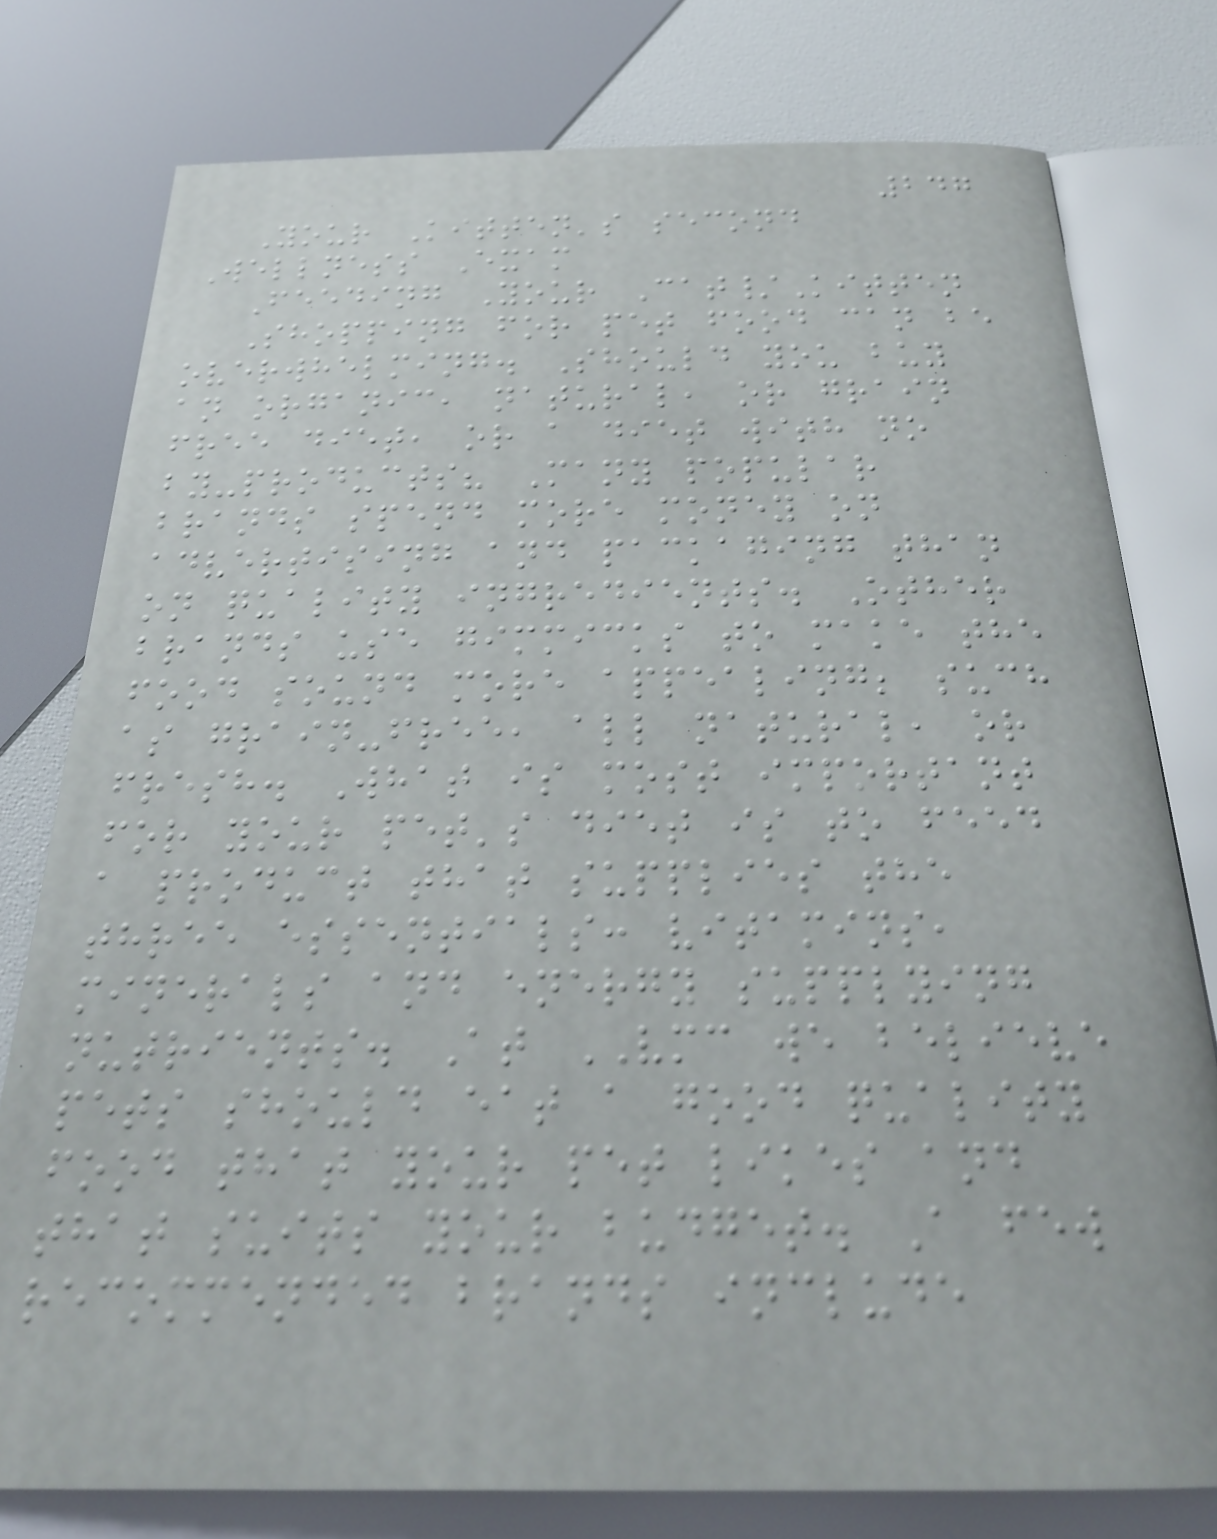247
Your Kitten's second
Wellness Exam
Feeding Your Cat/Kitten
Shopping for pet food can be
overwhelming. Should you buy
an organic, natural, or grain
free diet, or a diet with no
by-products? Many popular
brands spend more money on
advertising and packaging than
on quality ingredients. Other
brands use gimmicks to make the
food sound more appealing; such
as grain-free, all natural, or
fresh. What is most important
for your pet's diet is to feed
a product that supplies the
three essentials: vitamins,
minerals and energy supplying
nutrients. At VMC we believe
pets should eat a good quality
food that your pet likes and
that suits your budget. A few
recommended brands include
